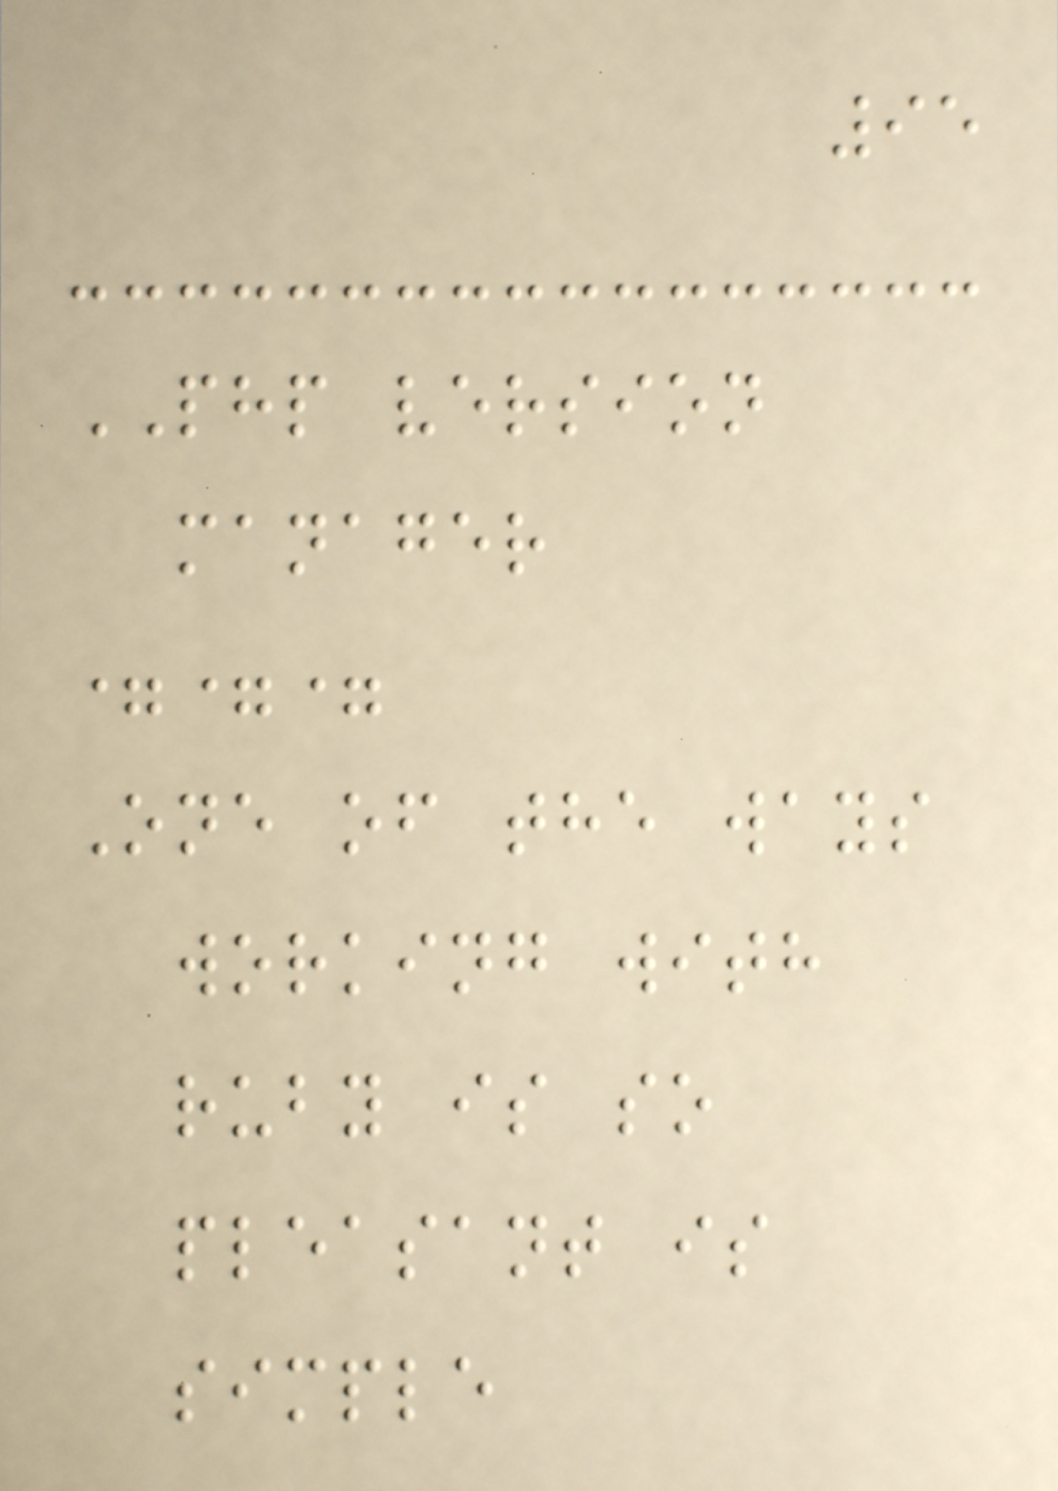95
PHP version
manager
===
One of the ways
working with
ruby is so
pleasant is
simple
